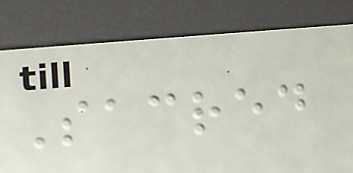Sacred
